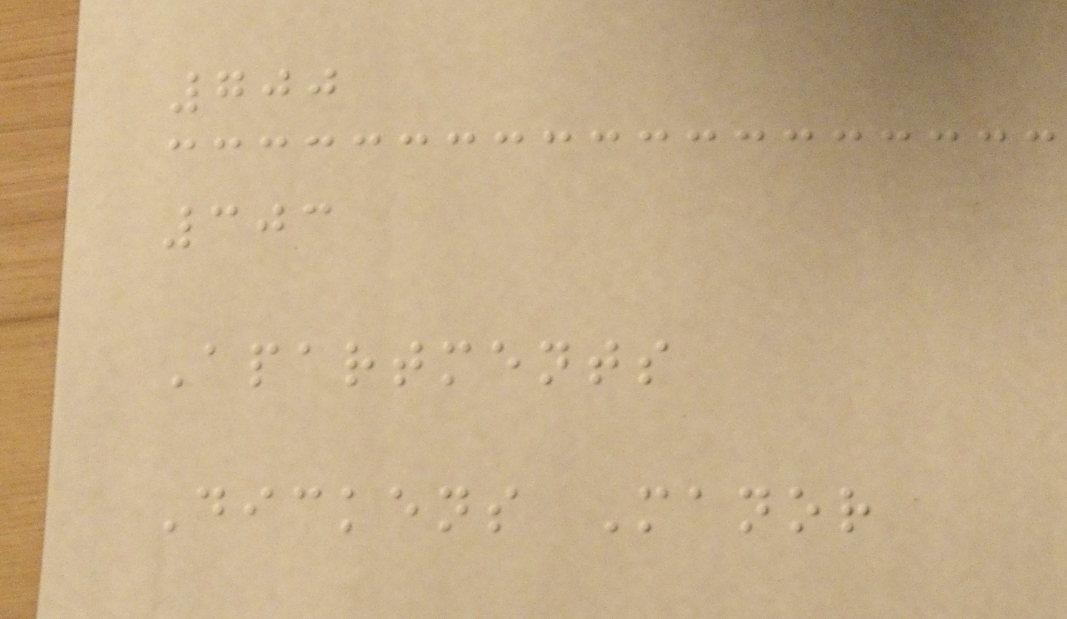700
303
Apartments
Dickens Manor
